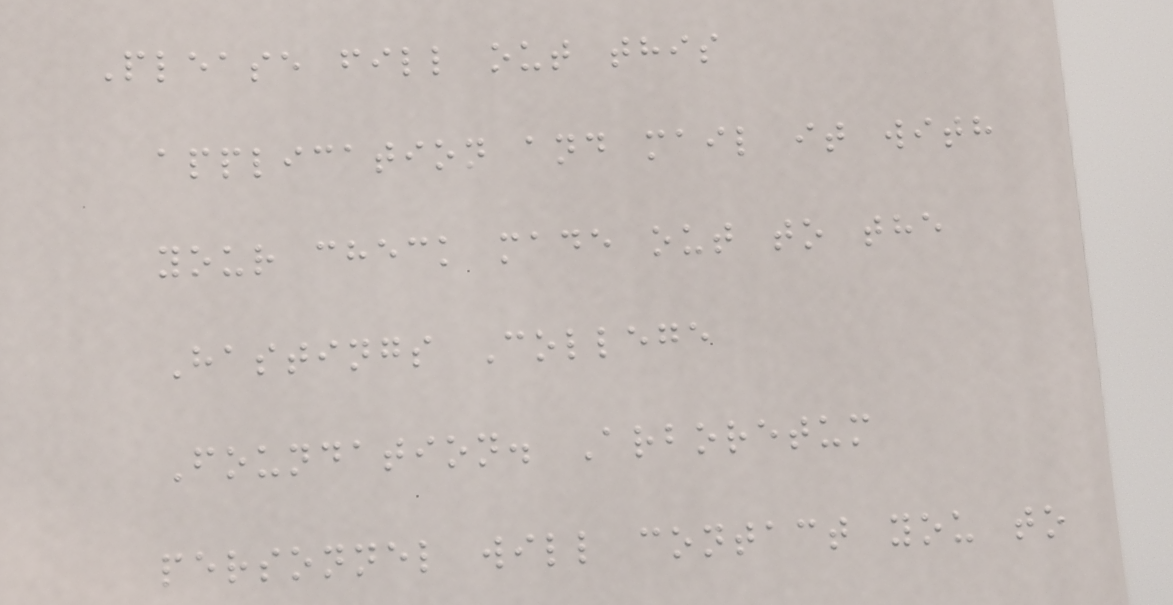Please fill out this
application and mail it with
your check made out to the
Hastings College
Foundation. Arboretum
personnel will contact you to
